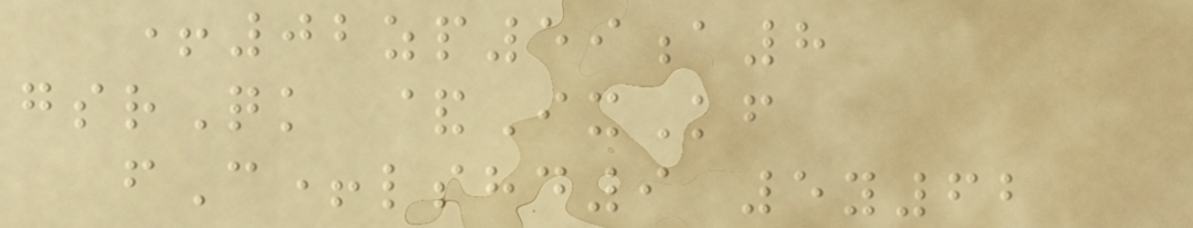+02zp59a8
gsrQk &IxKf
fC+lshd9 5y62
